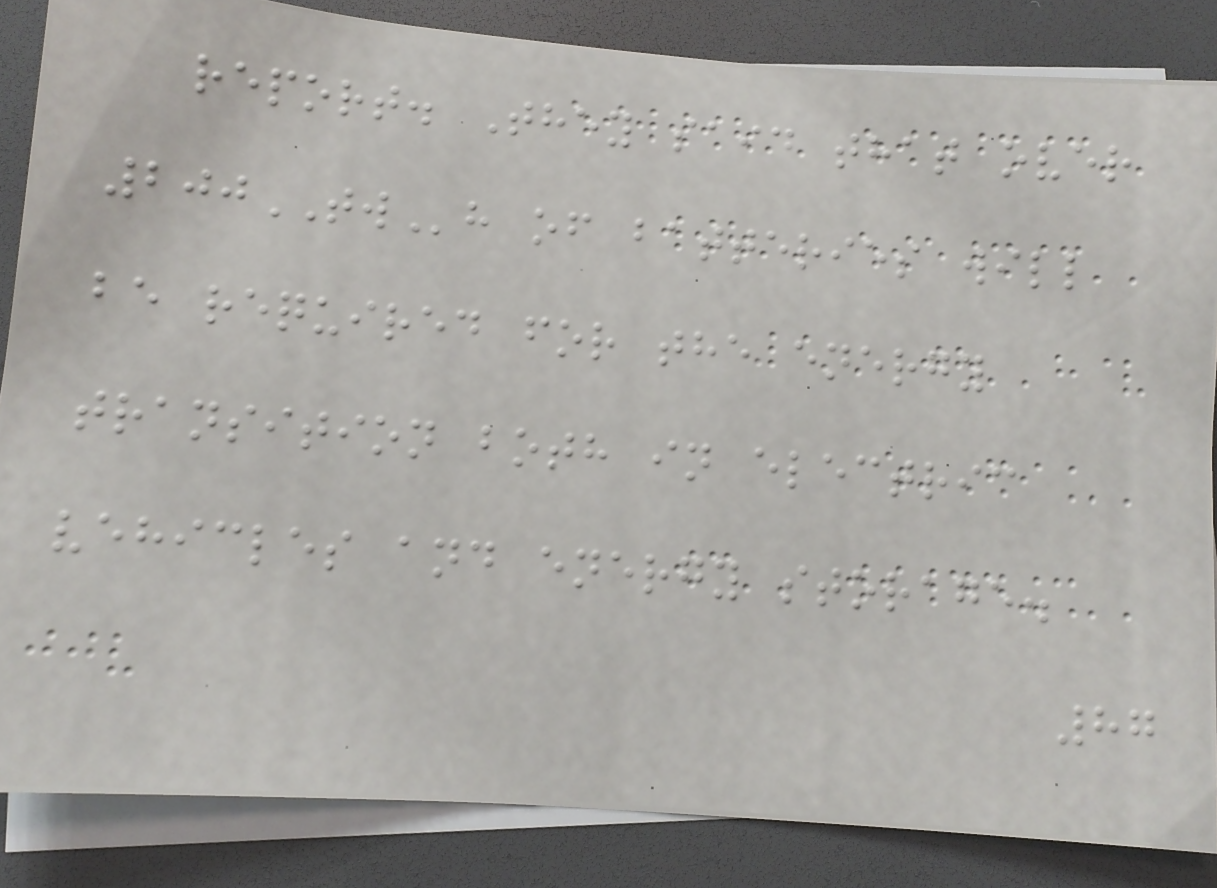report. They said that over
200TWh of batteries will
be required for the energy
transition both in electric
vehicles and energy storage.
87
